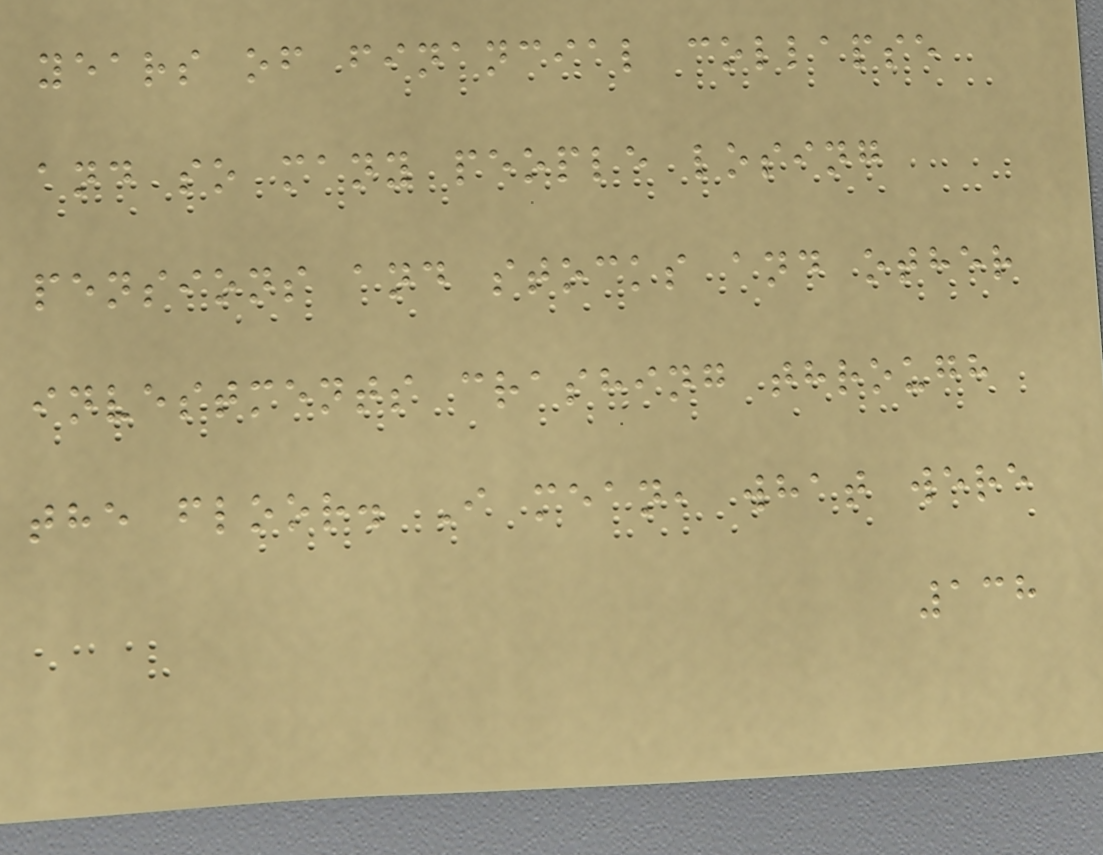years of financial collapse
and so many people losing
pensions and stocks and other
investments crashing through
the floor. I mean, what were
138
